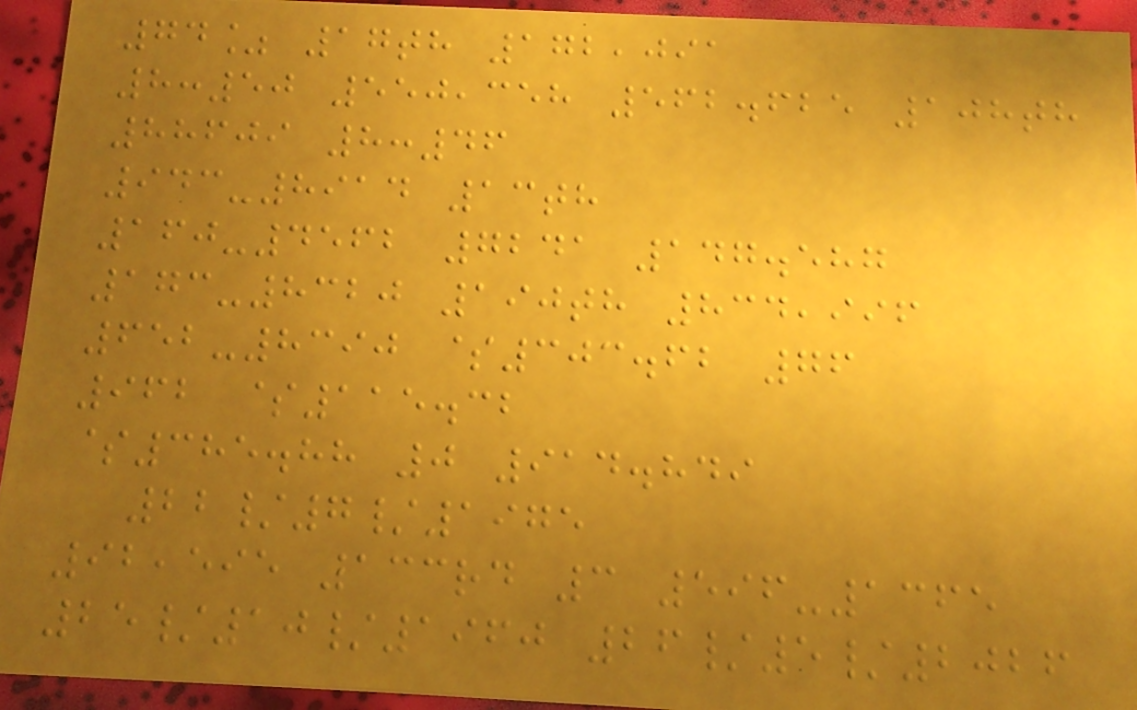74% 17th 172,091
8:50 550,358 562.625 108th
88609 8:46
943-8914 13th
160-4562 7241 147.587
173-8320 190th 834,996
652-8390 $303.62 76
962 $115.32
$385.88 0 914.849
22/7/1975
92,595 133rd 3 596-1365
25/10/1960 26/5/2026
